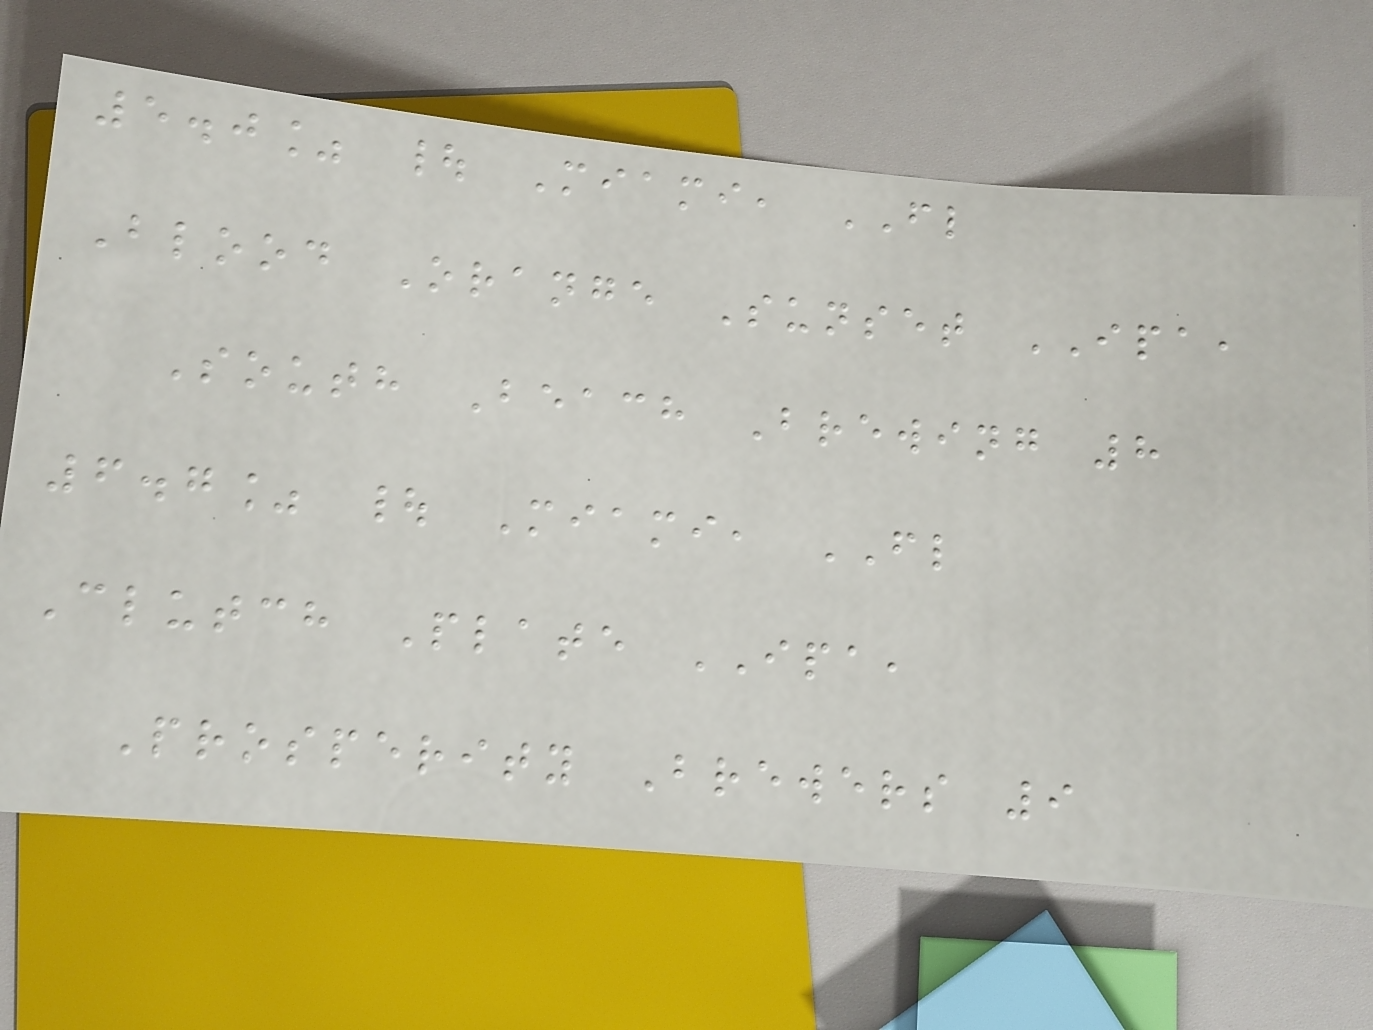5.0% | Miami, FL
Blood Orange Sunset IPA,
South Beach Brewing 8
6.7% | Miami, FL
Clutch Plate IPA,
Prosperity Brewers 9
